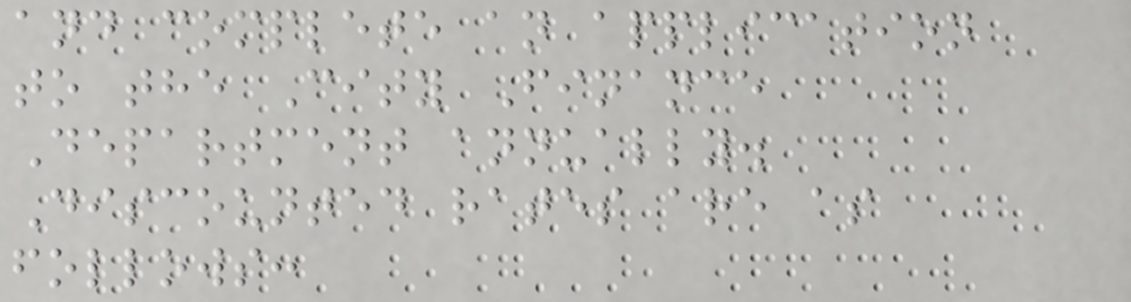and complete an application
to the City Finance
Department annually.
Discounted rates are as
follows:
